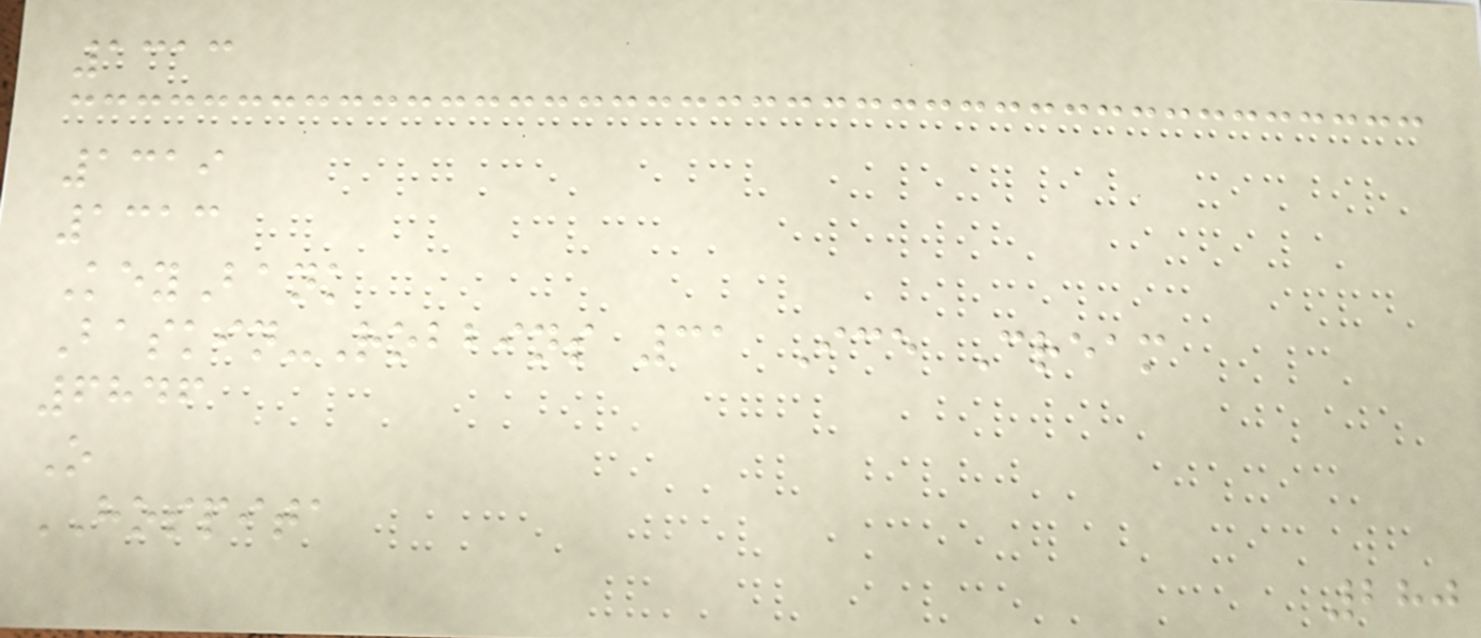1313
1319
1313
KeyBank
Baskin-Robbins 31 Ice Cream
6846
O
HOSPITA
280
